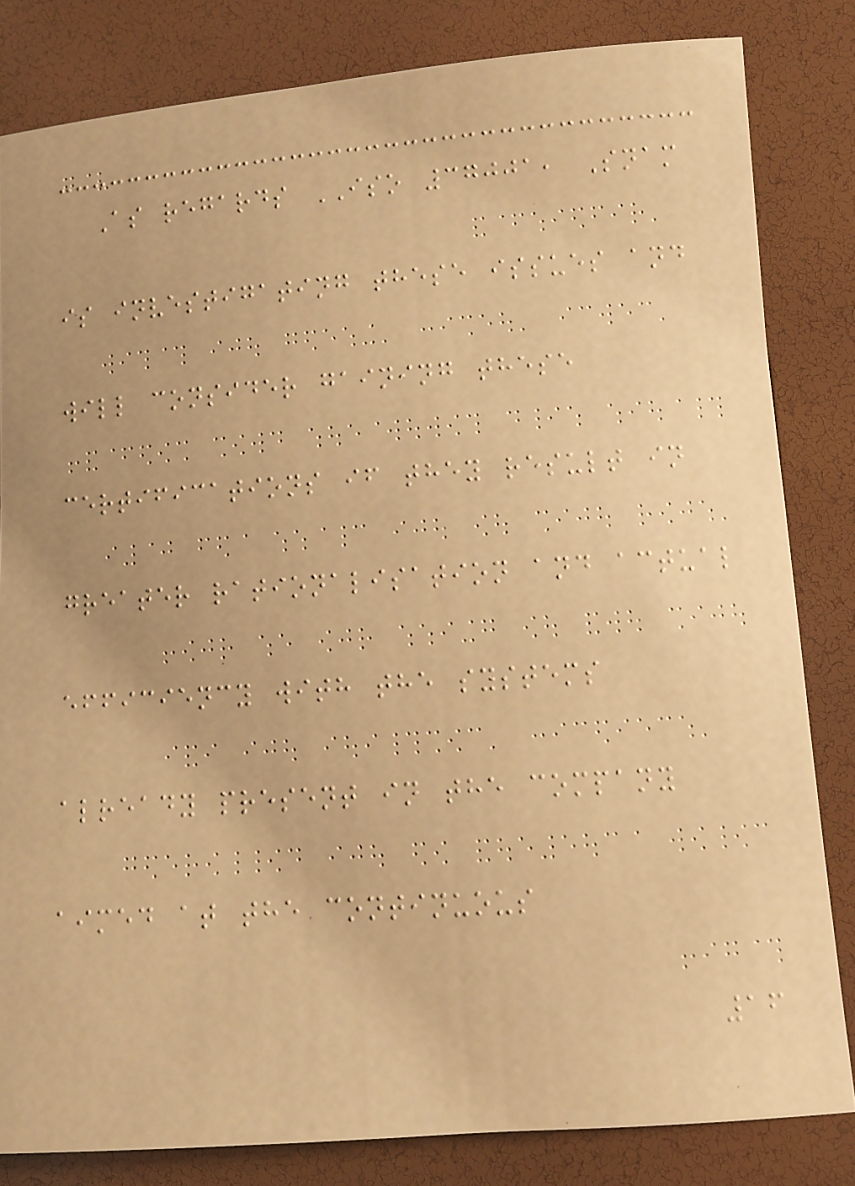As regards ISO 37001, Snam
is investigating these issues and
will consider gaining these
certifications if they result in
greater rationalisation and actual
efficiency with the systems
already present in the company
aimed at the continuous
16
